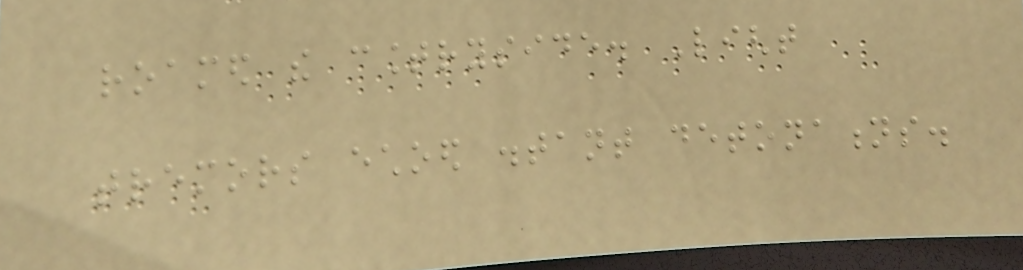roamed the countryside. Light
tremors echoed distant detonations.
